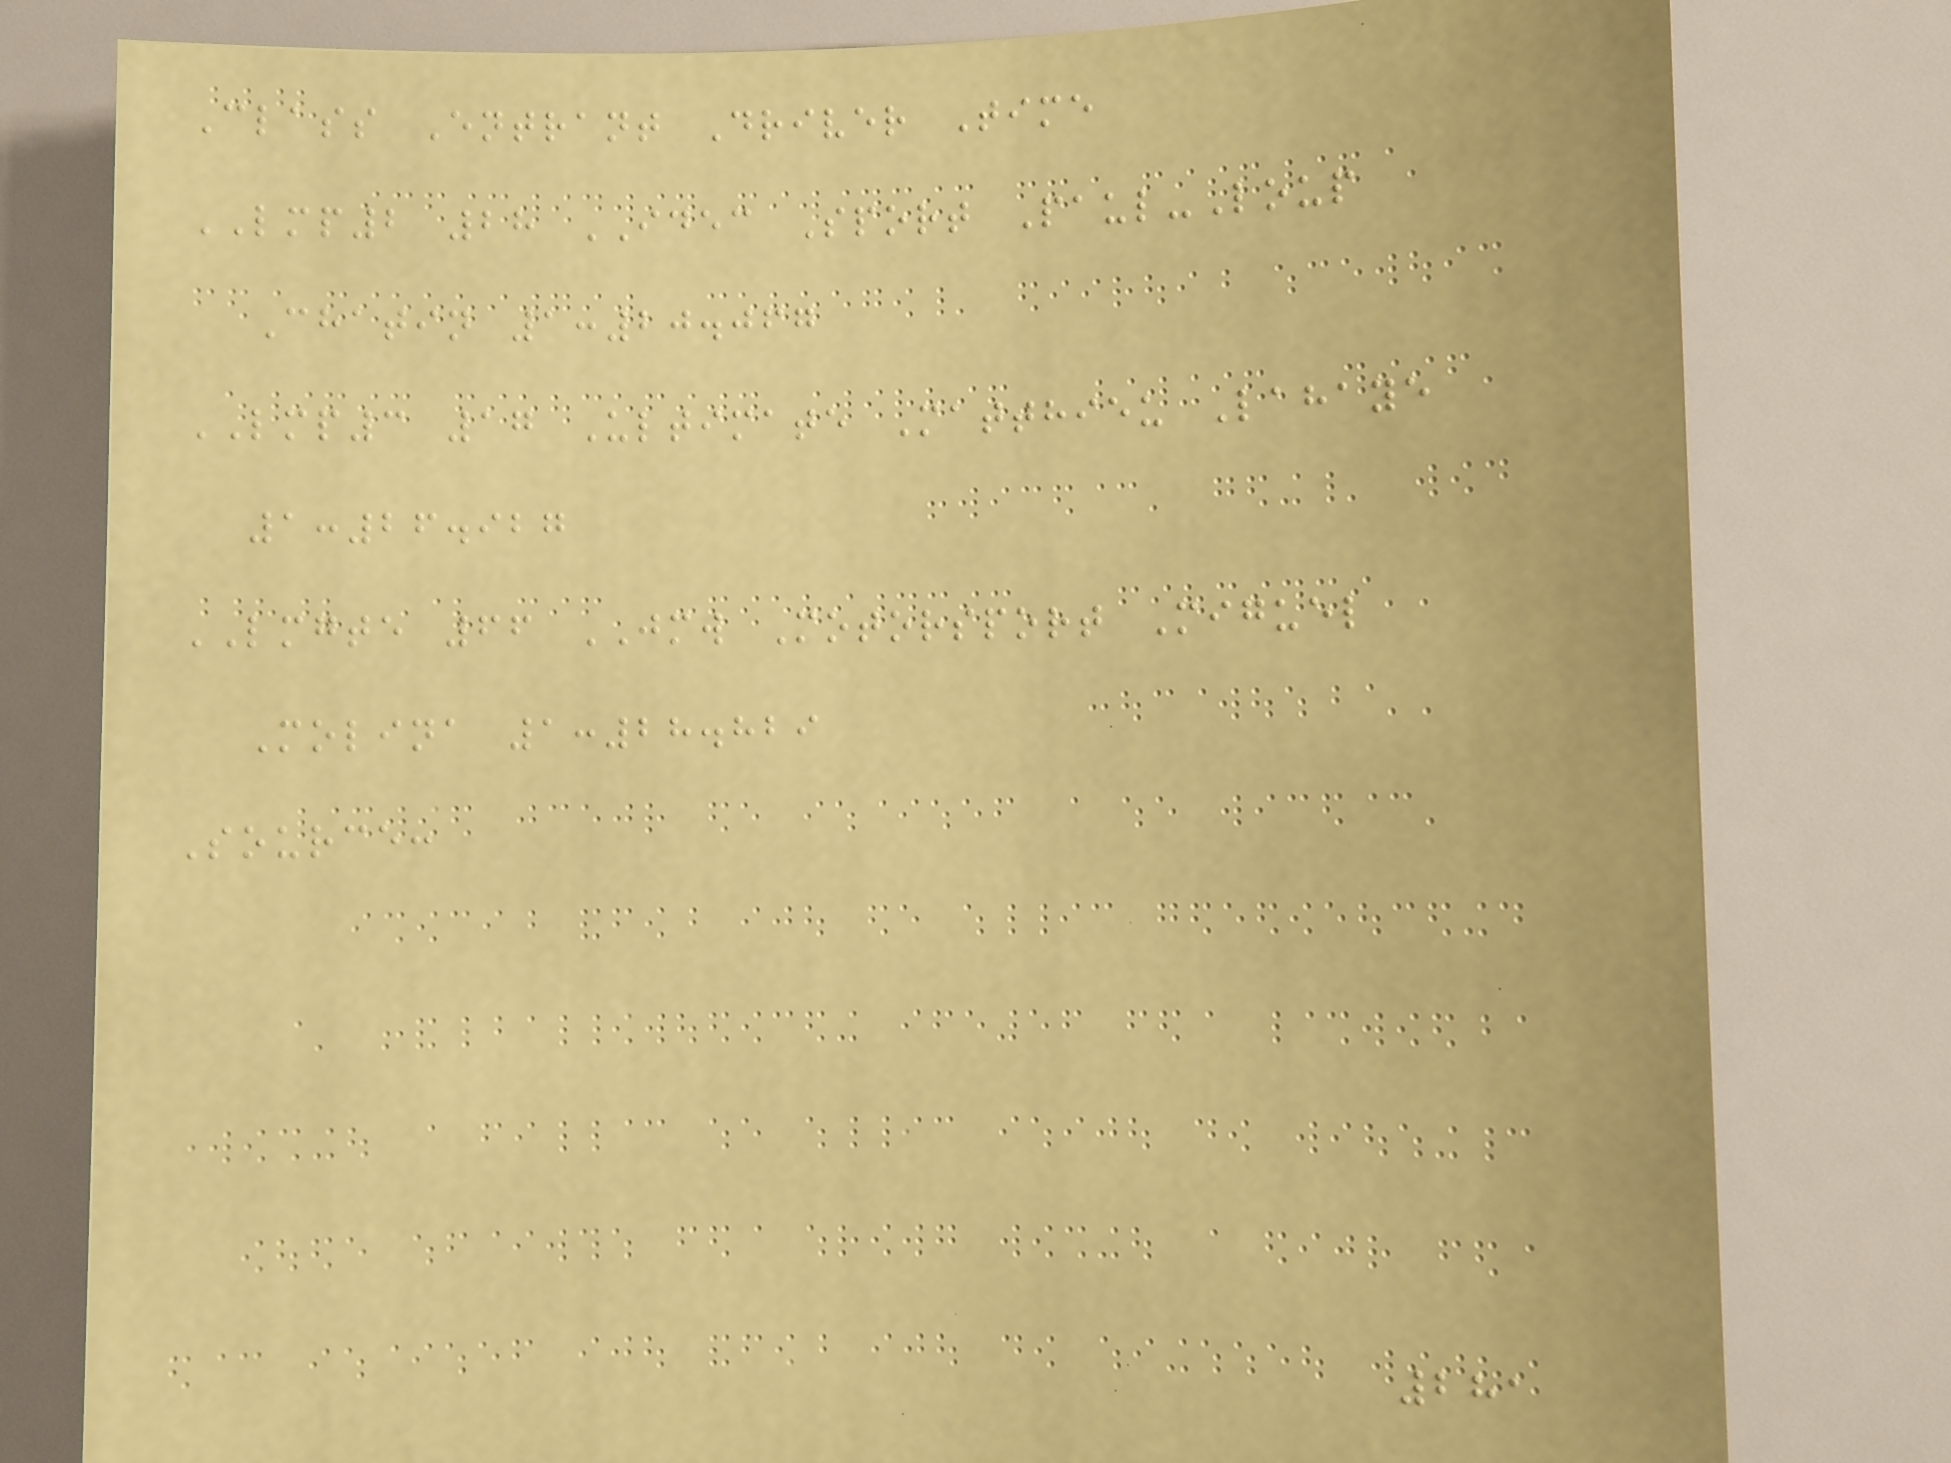Class Entrant Driver Time
LMP2 28 IDEC Sport Paul-Loup
Chatin 1:20.067
LMP3 17 Ultimate Matthieu Lahaye
1:26.927
LMGTE 66 JMW Motorsport Miguel
Molina 1:28.829
Source:
281
